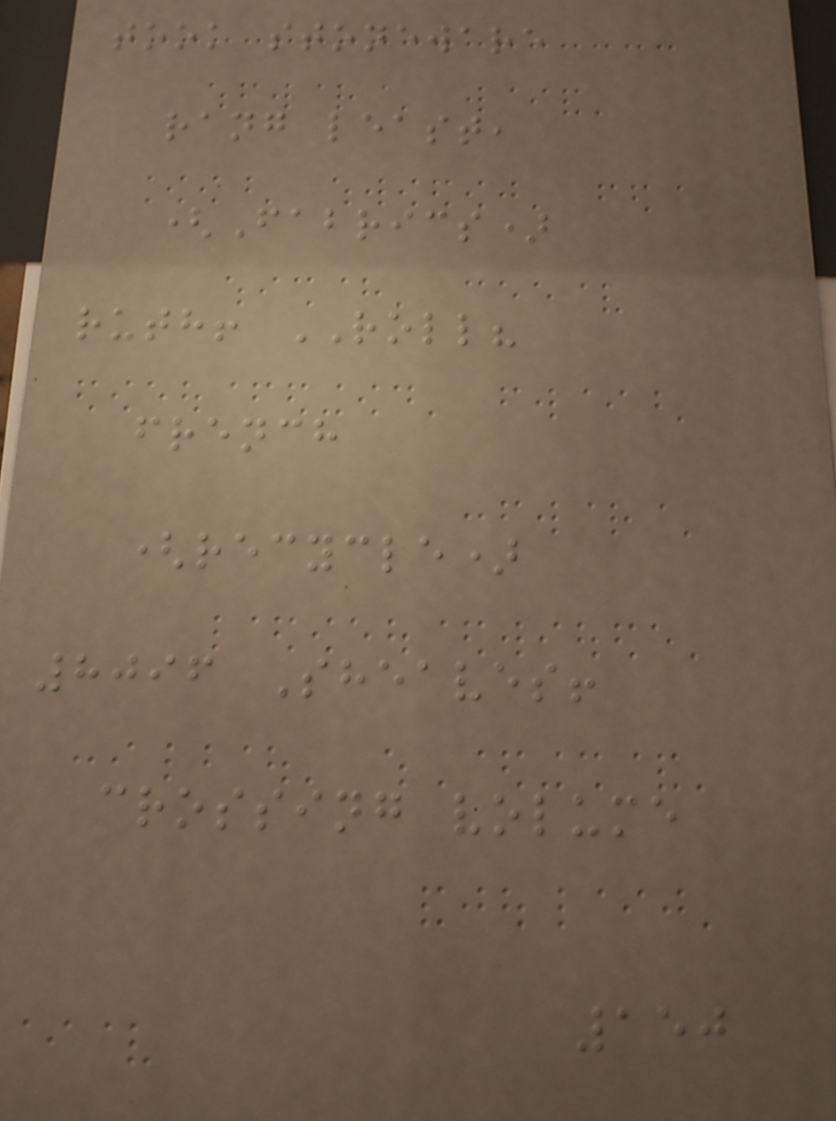took stoneware
rang least,
(Fabrics)
ruth! ROLL?
french
(recycle)
8096 Sheaves!
crossing volume
150
